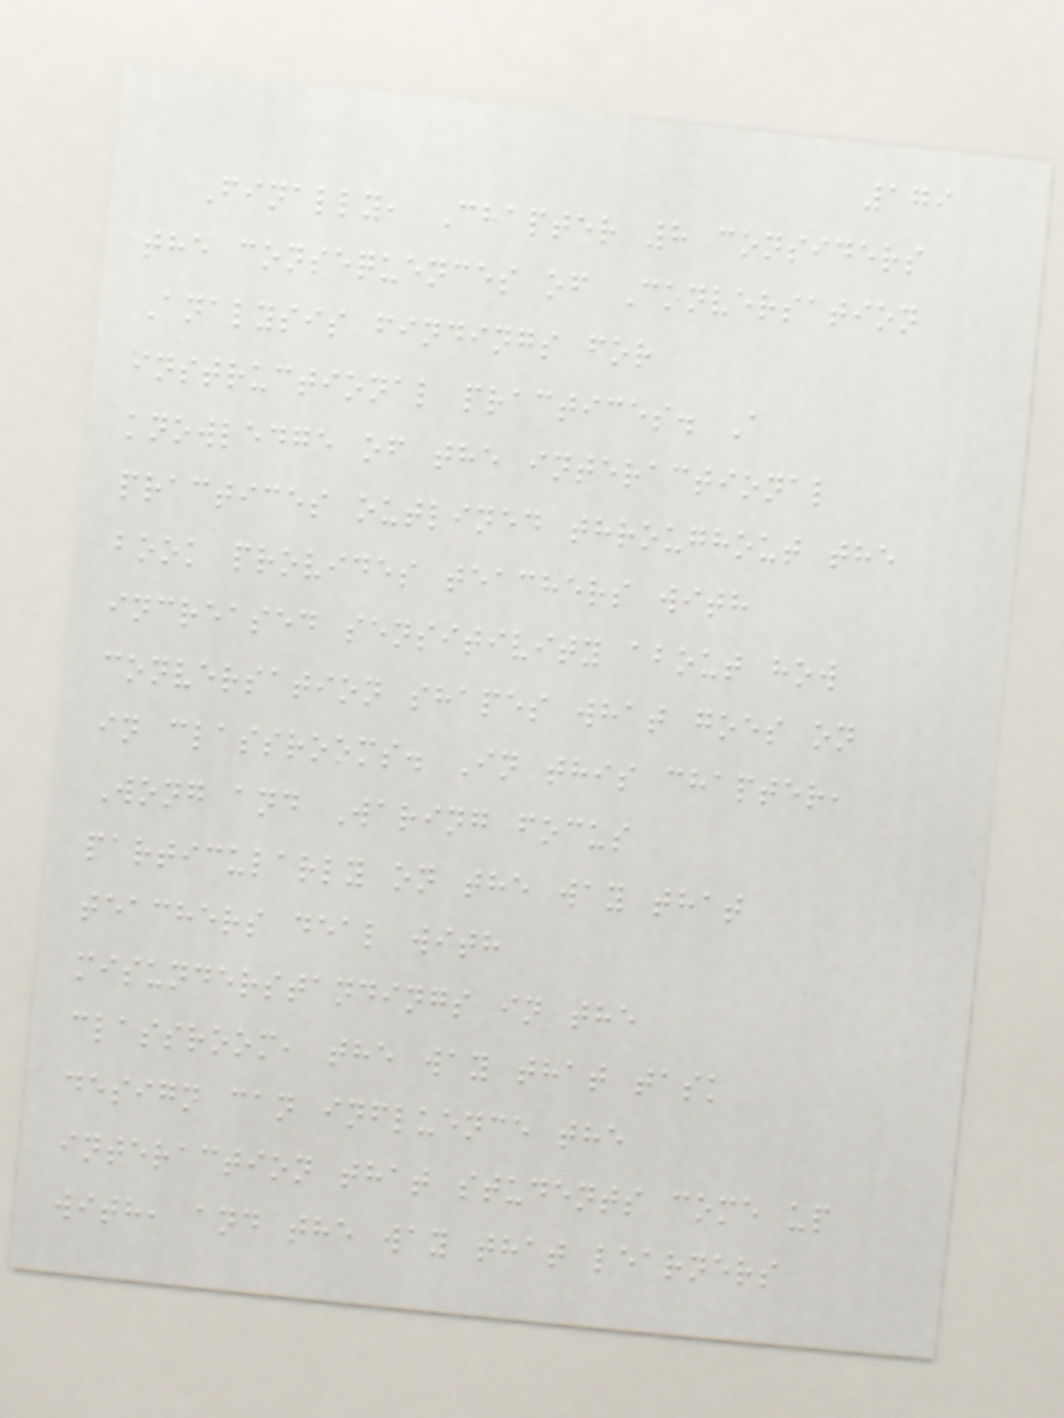179
Finally, Chapter 8 considers
the consequences of Conversation
Analysis findings for
instructional practices. A
knowledge of the interactional
practices outlined throughout the
book provides teachers with
increased sensitivity about how
conversation shapes what goes on
in classrooms. In this chapter,
Wong and Waring focus
particularly on the way that
teachers deal with
misunderstandings in the
classroom, the way that task
design can influence the
interaction that students come up
with, and the way that learners
